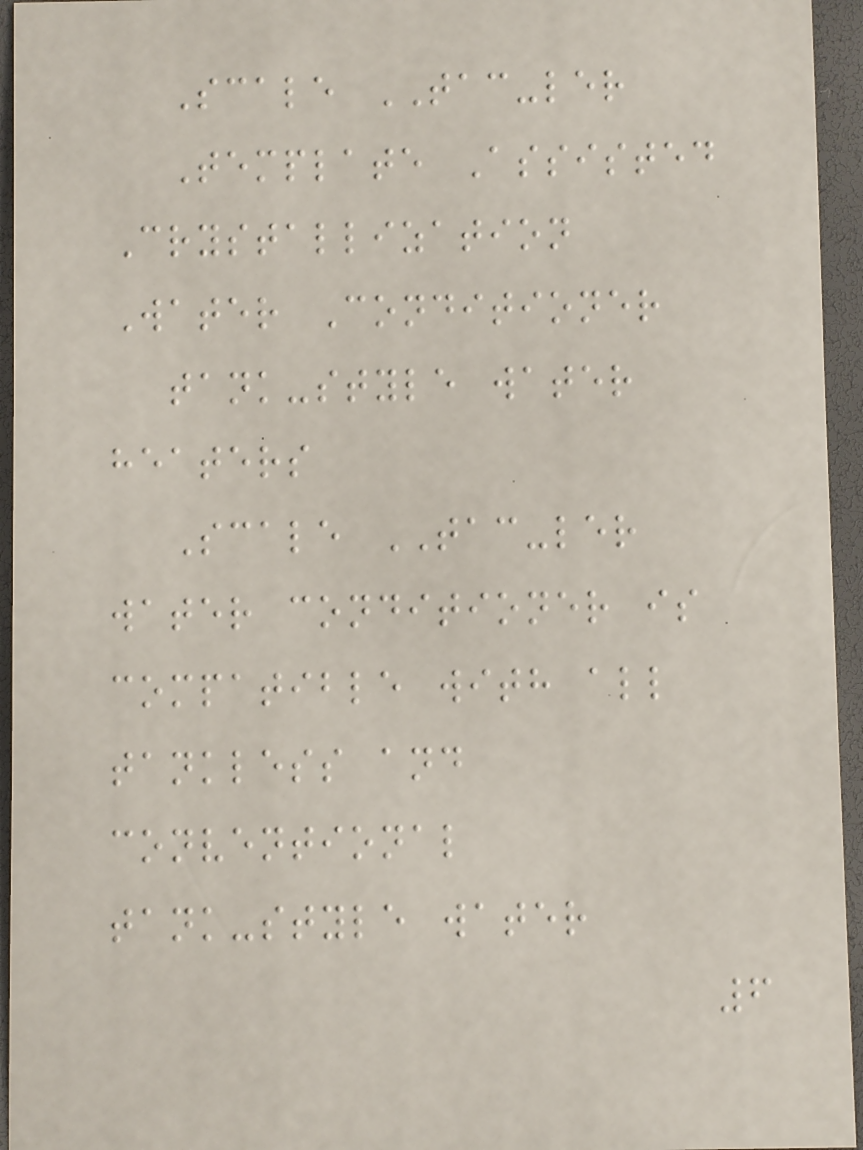Scale TAC-ler
Template Assisted
Crystallization
Water Conditioner
tank-style water
heaters
Scale TAC-ler
water conditioner is
compatible with all
tankless and
conventional
tank-style water
6
